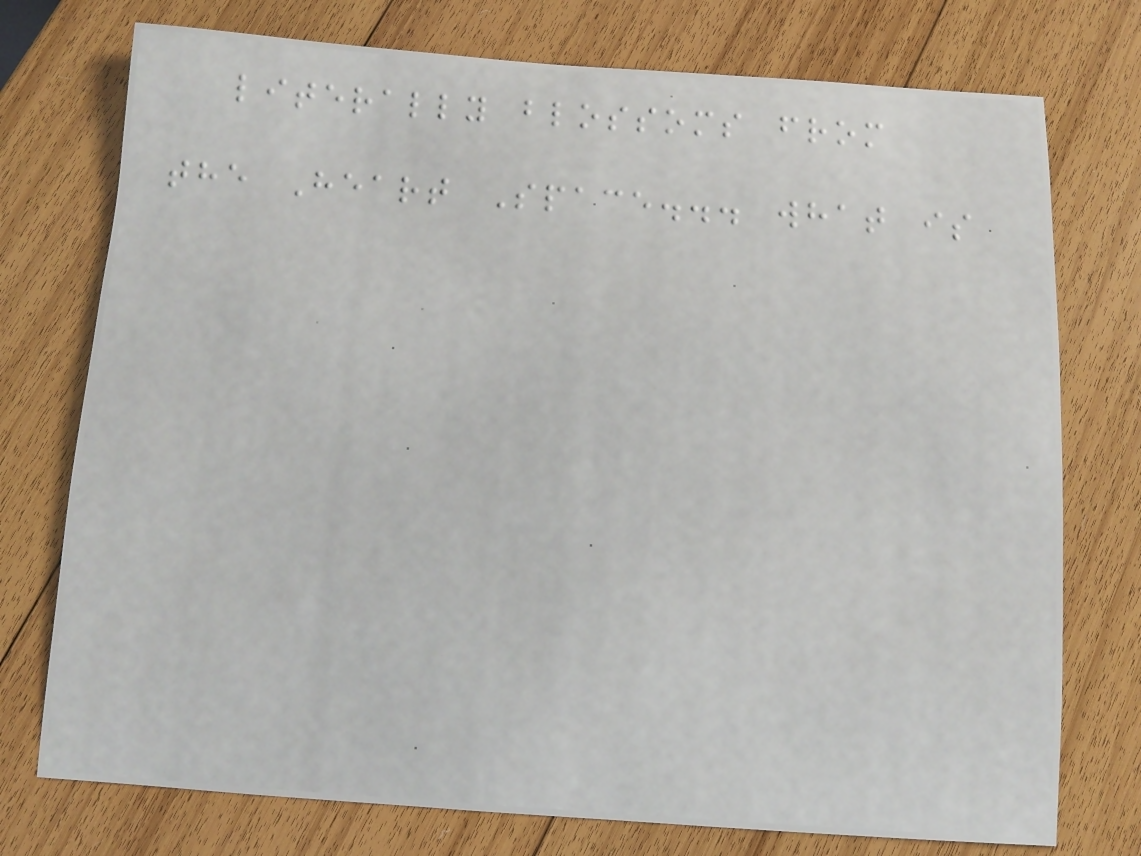literally blossoms from
the Heart Space... what is
